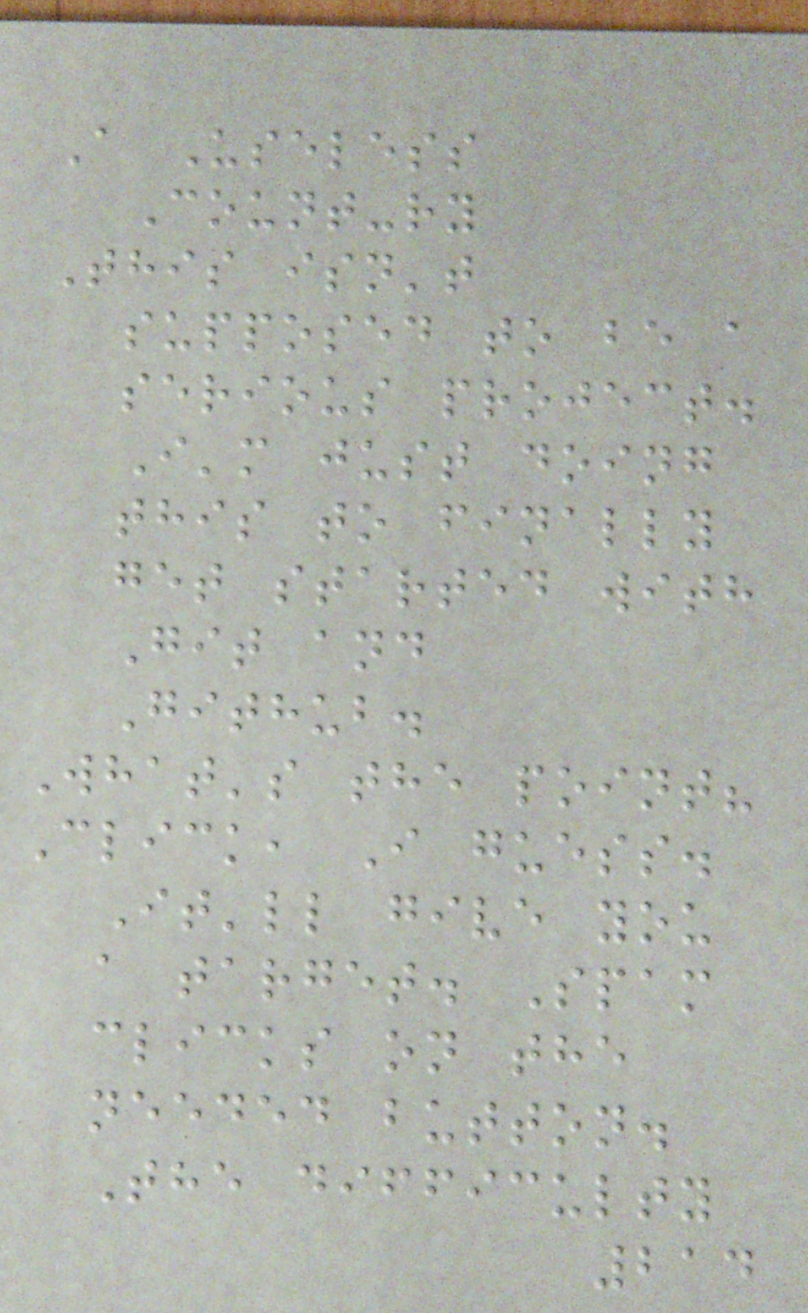A Useless
Count-ry
This isn't
supposed to be a
serious project.
I'm just doing
this to finally
get started with
Git and
Github.
What's the point?
Click, I guess.
It'll give you
a target. Spam
clicks on the
needed button.
The difficulty
214
